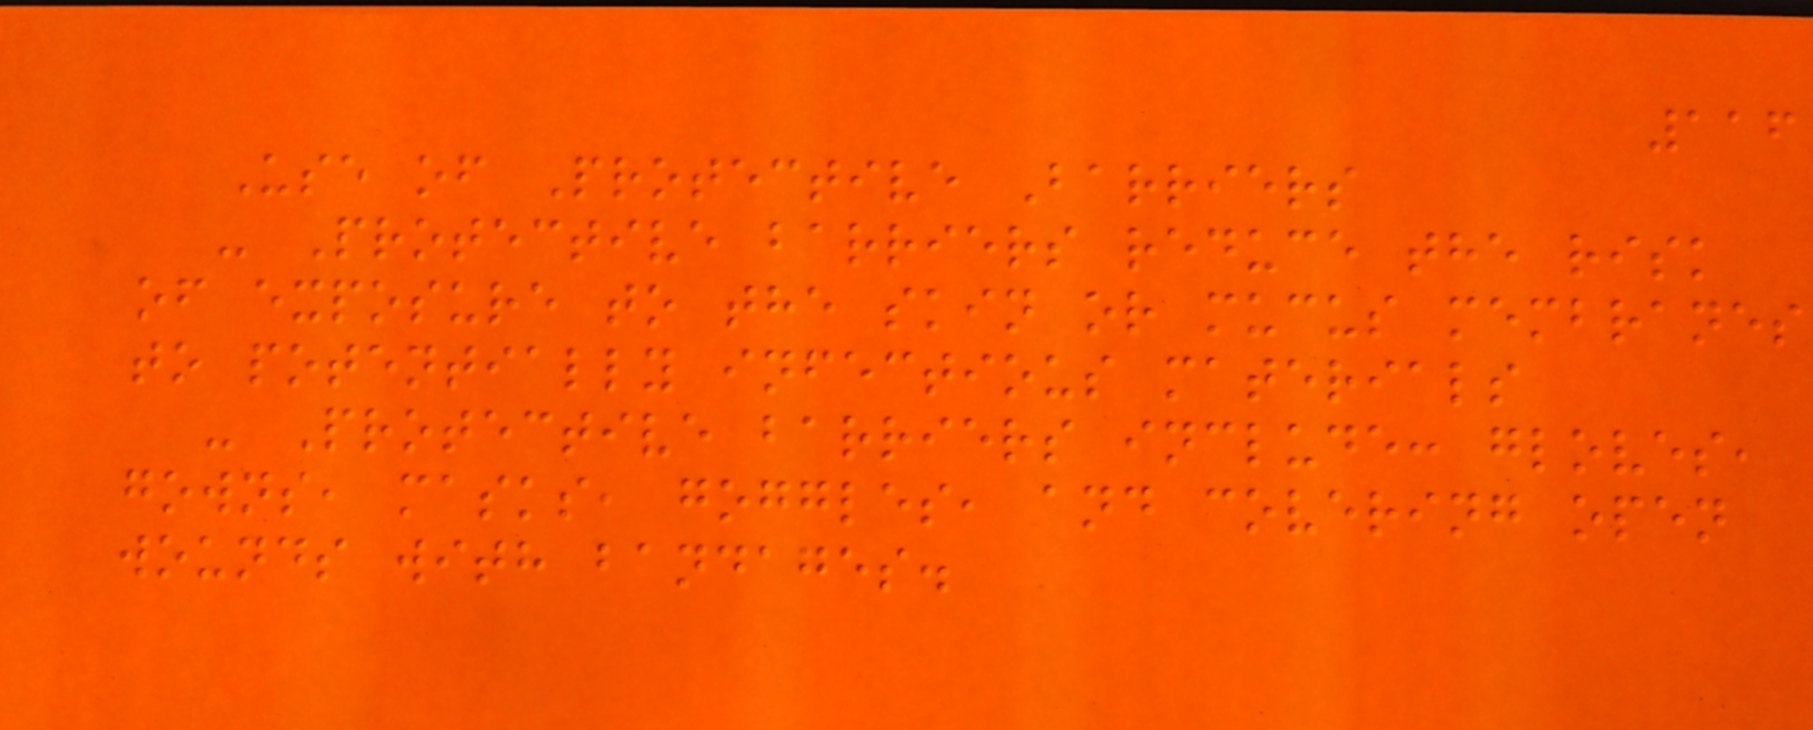116
Use of Protective Barriers
- Protective barriers reduce the risk
of exposure to the skin or mucus membranes
to potentially infectious materials
- Protective barriers include: gloves,
gowns, masks, goggles, and covering open
wounds with bandages.
